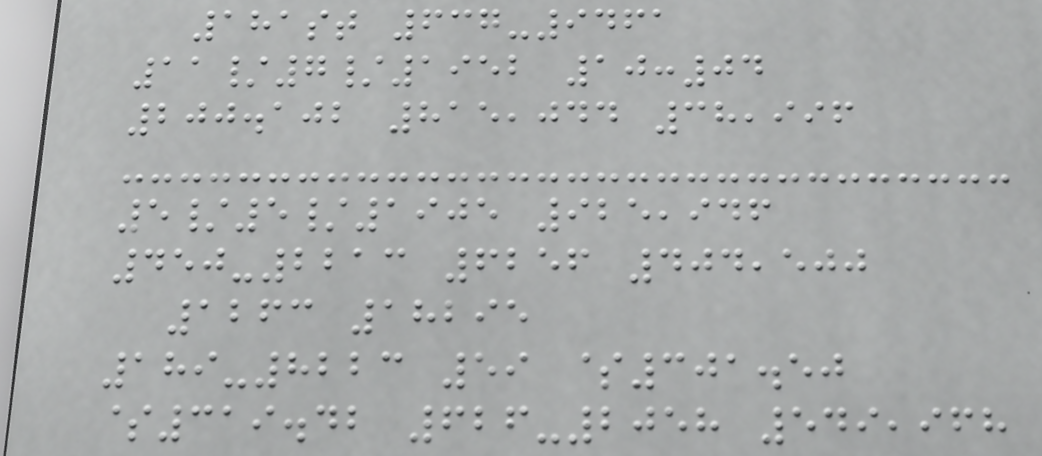181st 637-9461
11/7/1952 10:04
200.102 815,044 38,996
5/5/1905 925,946
450-2213 6256 404,500
1263 18295
189-8223 59 $301.50
$319.42 626-2058 549,968
